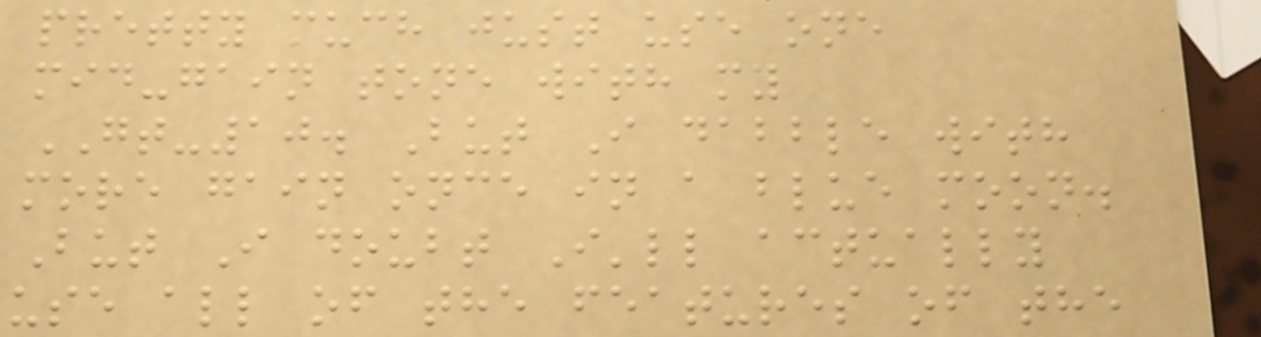pretty much just use one
mid-gain tone with my
GT-10. But I dabble with
more gain once in a blue moon.
But I doubt I'll actually
use all of the features of the
